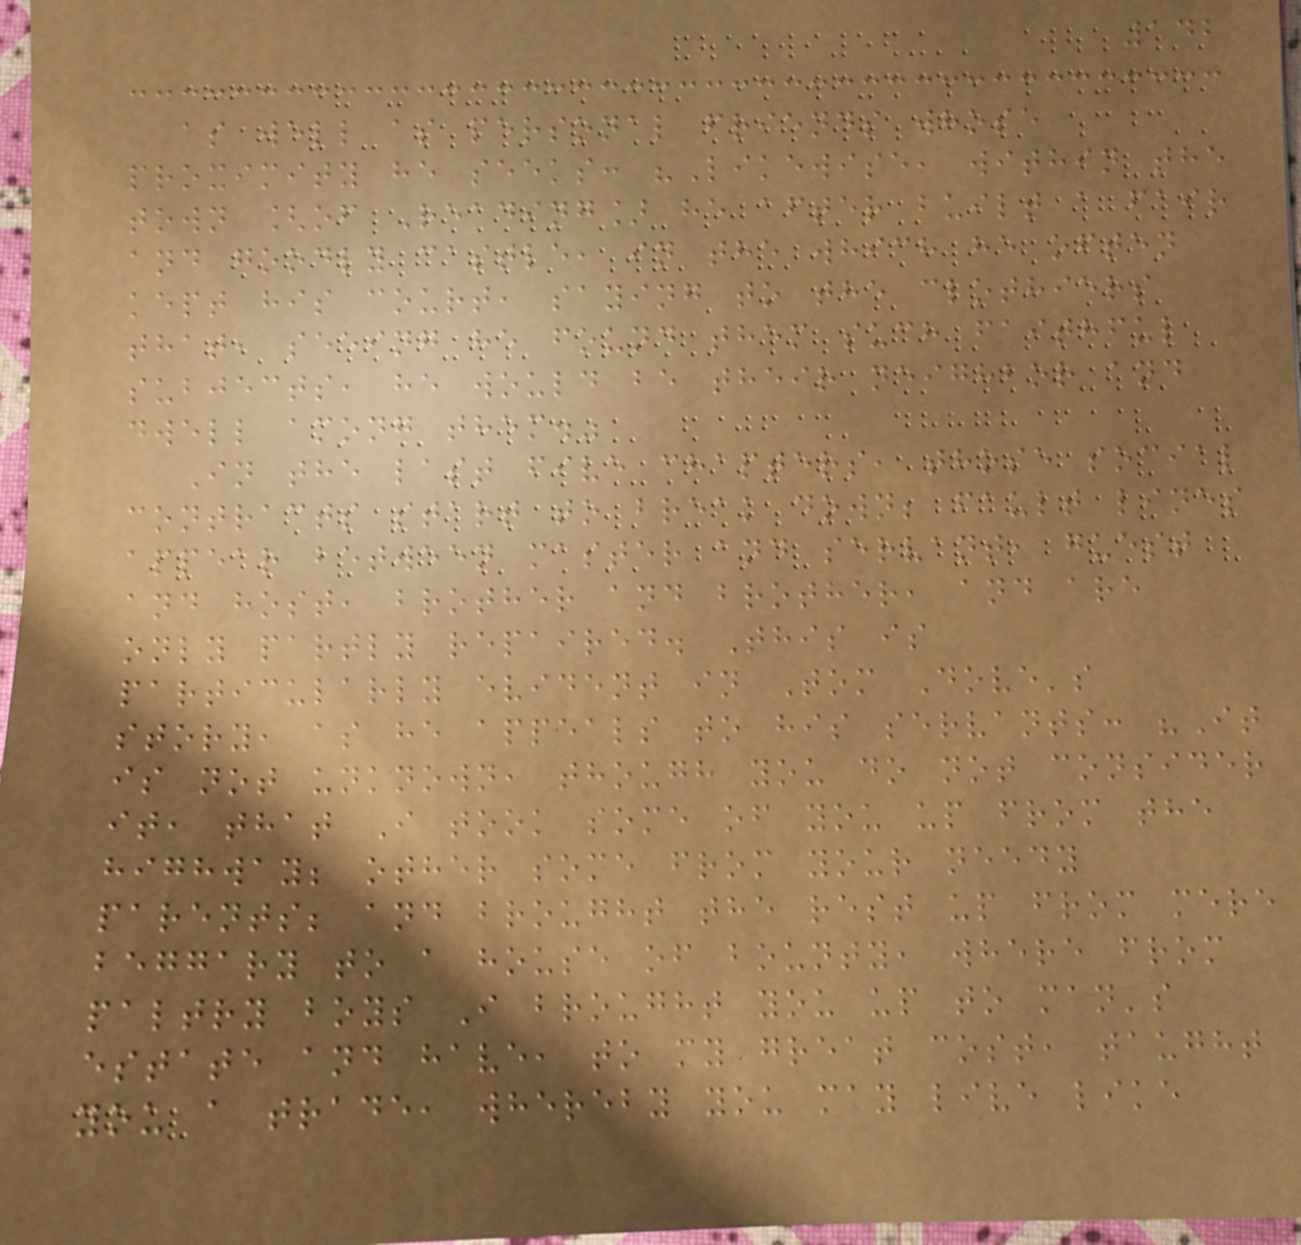142
as well as personal friends whose
proximity he seeks: "Likewise, within the
town [of Reading] he after built a fair
and goodly castle, in the which he often
kept his court, saying to the clothiers
that, seeing he found them such faithful
subjects, he would be their neighbor and
dwell among them."
In the last five chapters, those social
contracts start to break down; fault lines
appear between master and servant, guest
and host, brother and brother, and are
only partly repaired. This is
particularly evident in Tom Dove's
story, as he appeals to his servants: "It
is not unknown, though you do not consider
it, that I took some of you up from the
highway; other some from your needy
parents; and brought the rest up from mere
beggary to a house of bounty, where from
paltry boys I brought you up to man's
estate and have, to my great cost, taught
you a trade, whereby you may live like
